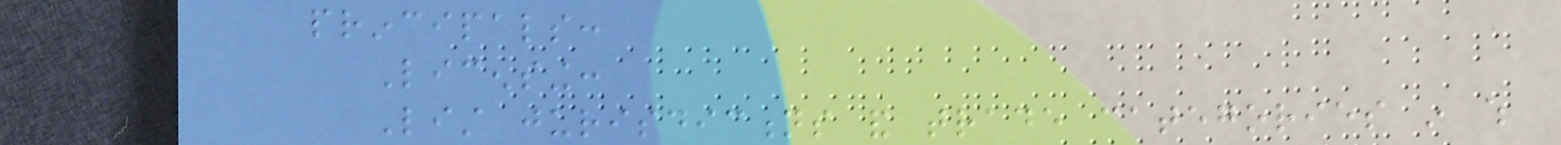principals:
Licensing:
List jurisdictions and trade categories in which
